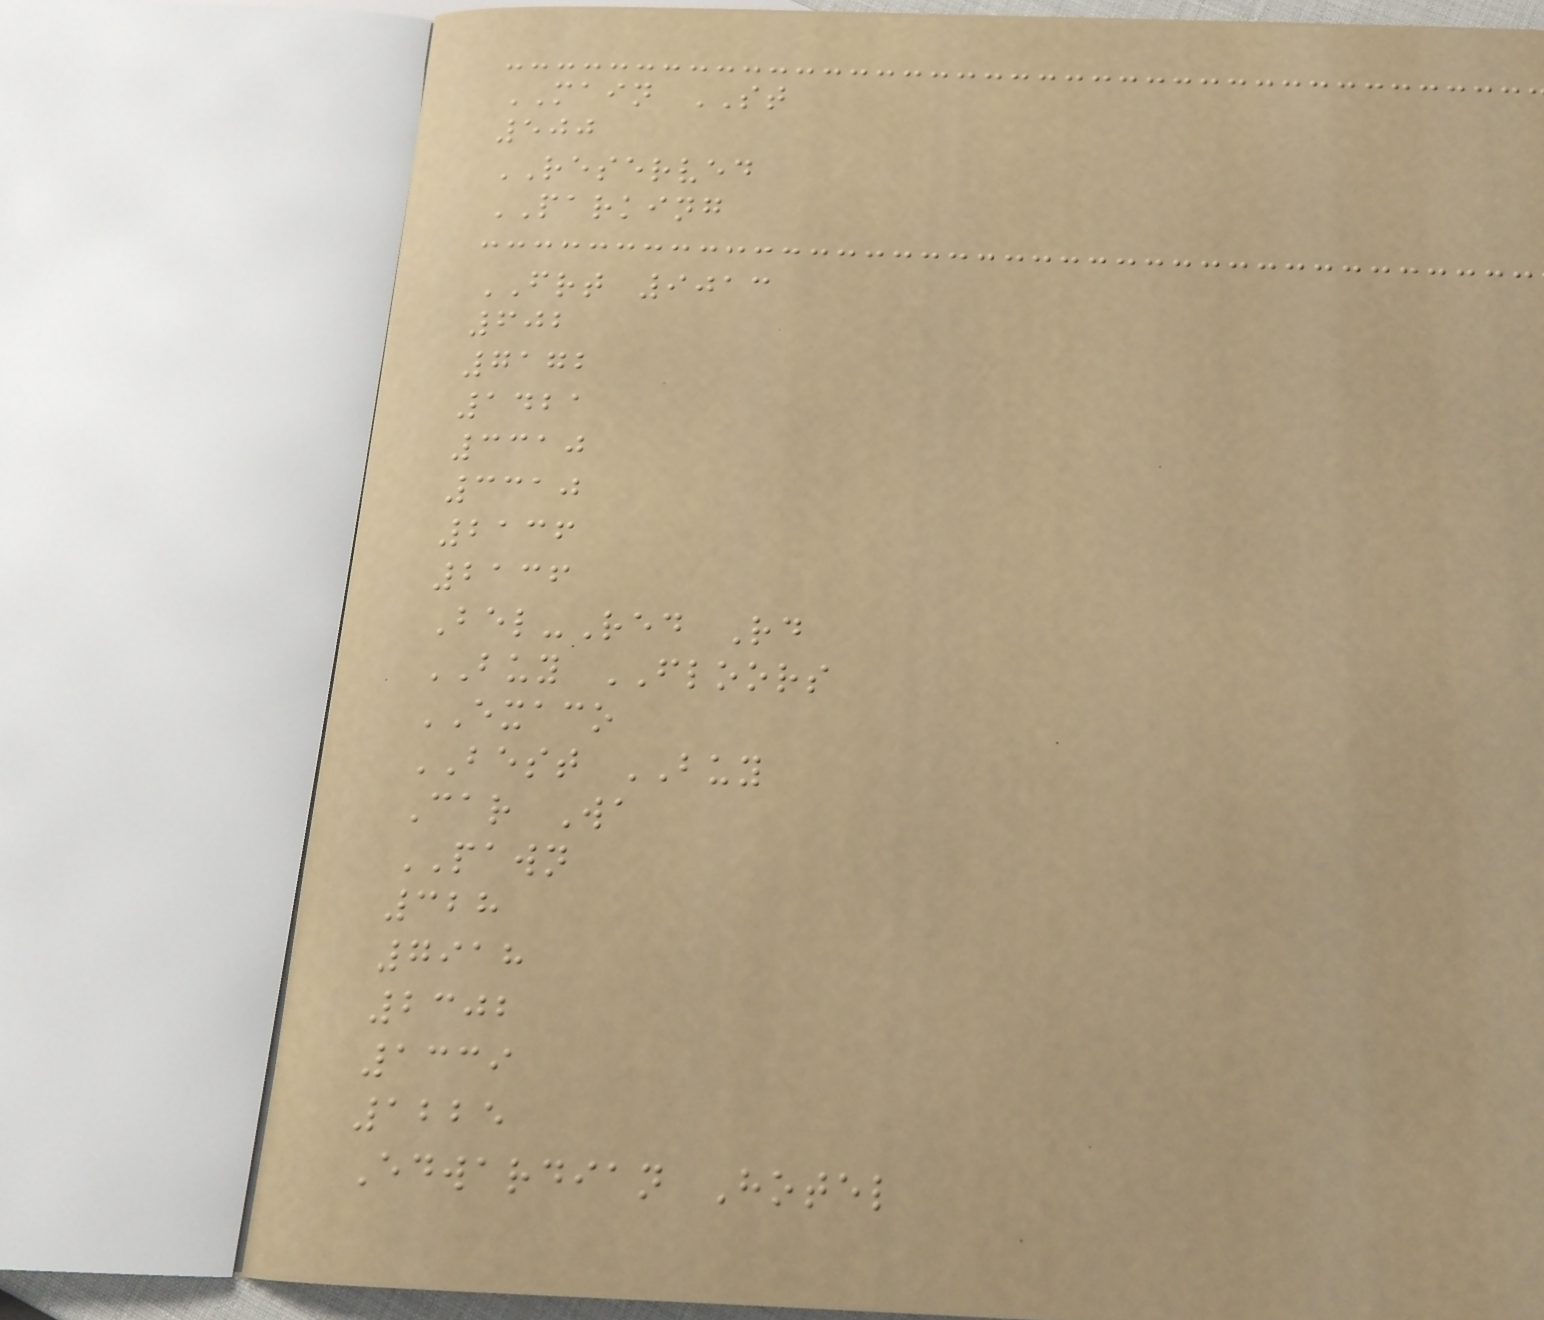MAIN ST
500
RESERVED
PARKING
FRT 9013
602
7172
1421
3310
3310
2136
2136
Bel-Red Rd
BUY FLOORS
EXACO
BEST BUY
Car Wa
PAWN
328
7918
2302
1339
1225
Edwardian Hotel
